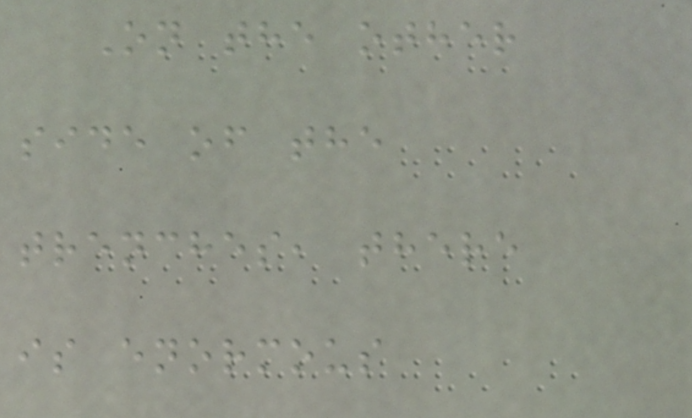On the other
side of the
trenches, there
is enormous
